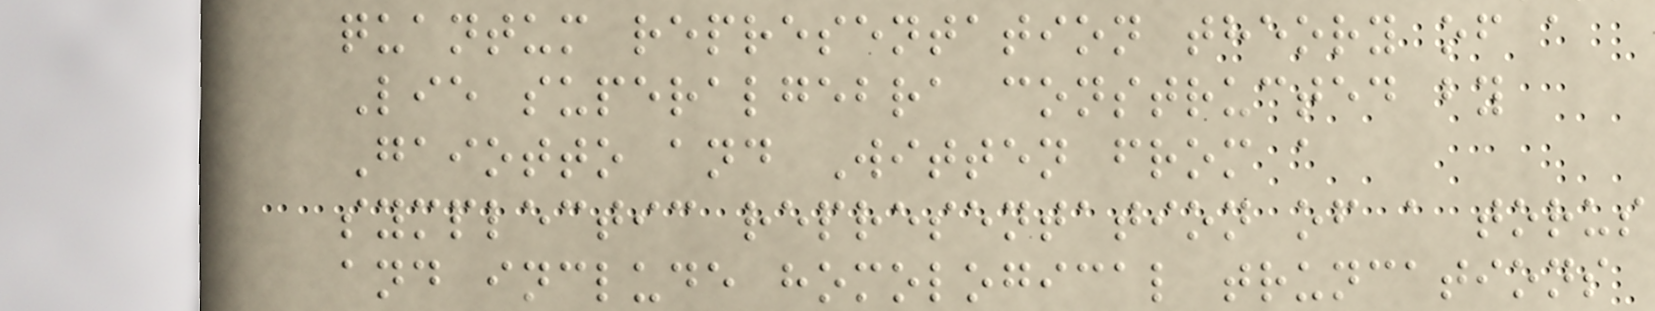quantum representation theory of a
Lie superalgebra constructed by
Gaiotto and Witten from a
symplectic representation of a torus
and include homological truncations
